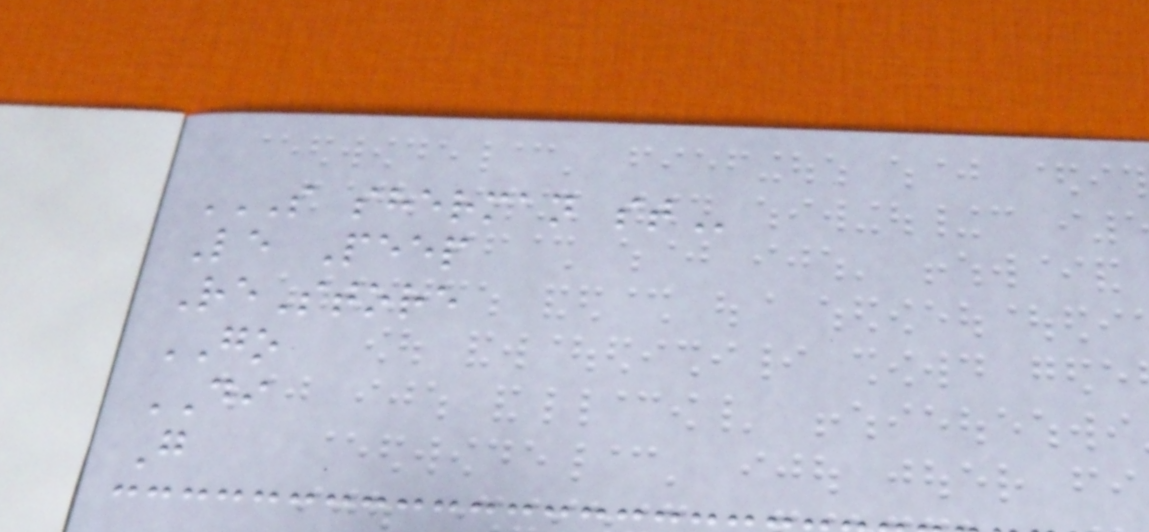S SHERMAN ST
Le Peep
ReStore
GO
DI
G
